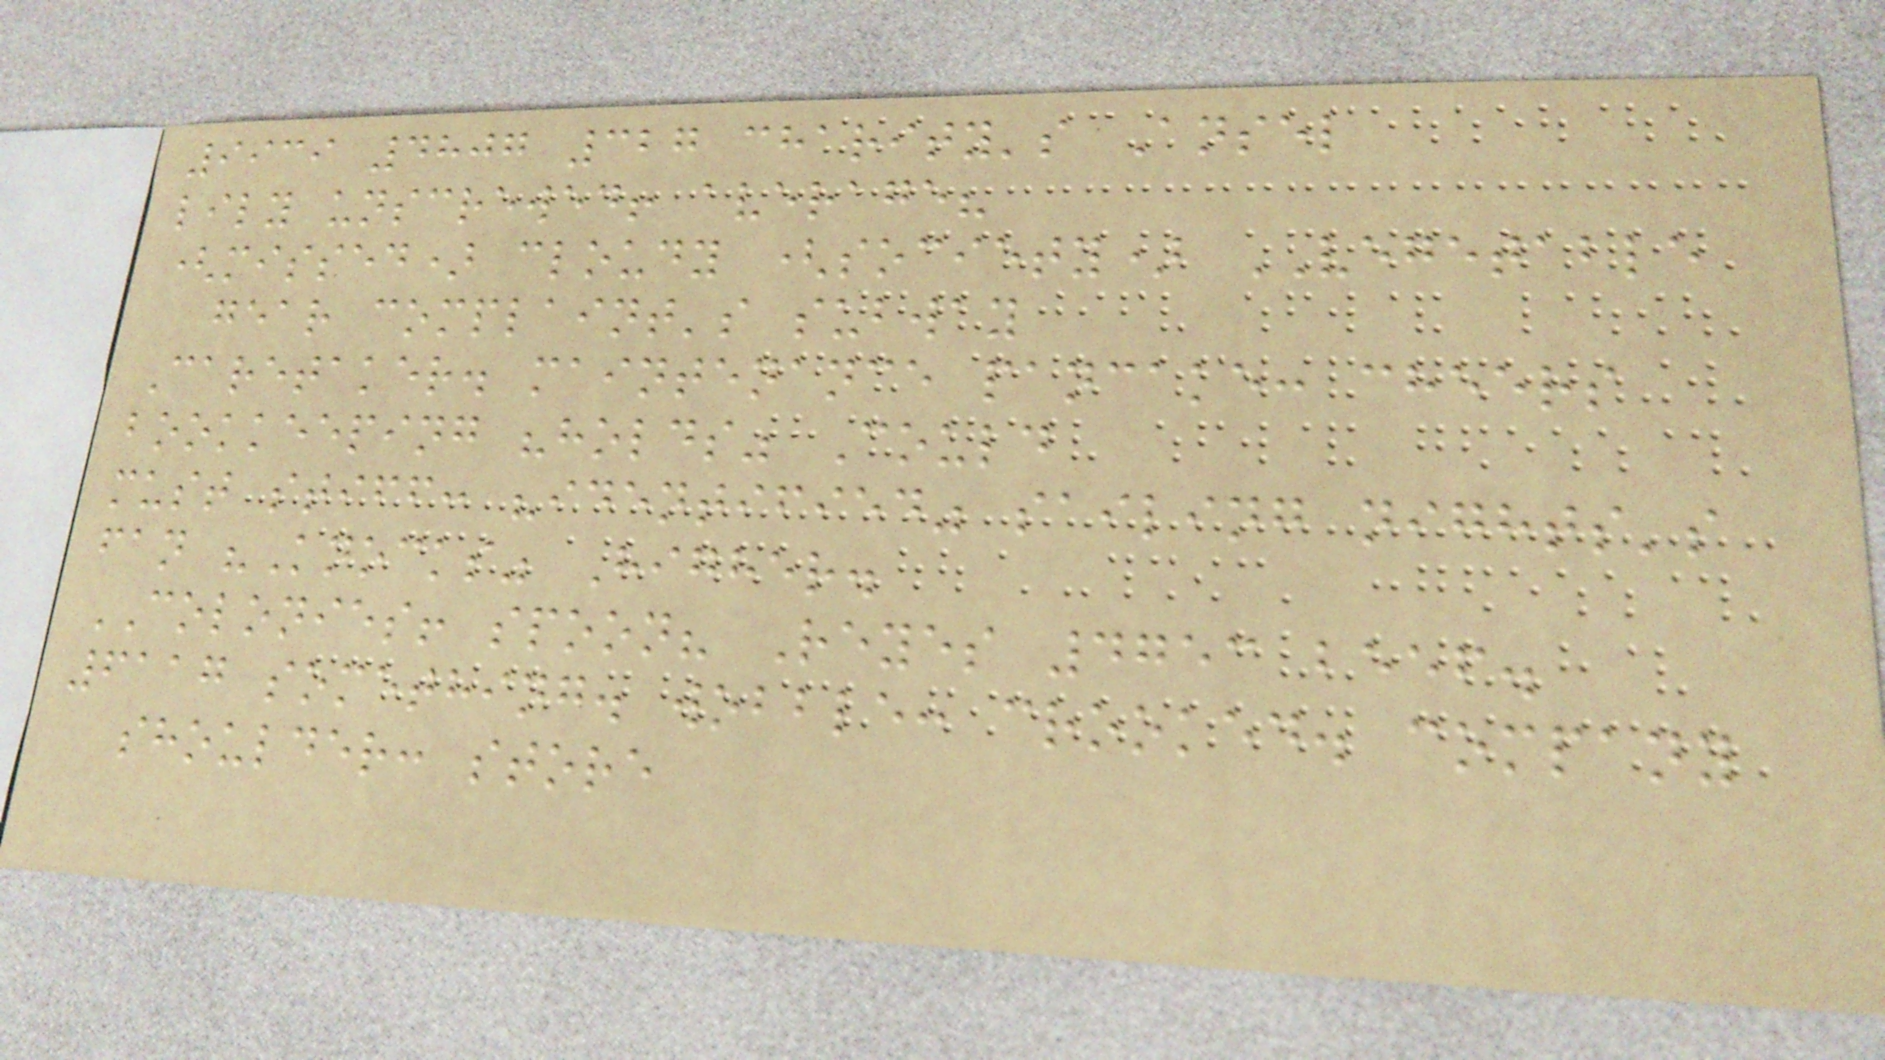9939 4807 327 charity's Ansel
lily unscrewed! average?
(missed) cloudy (society) VEGETABLE
gear complaint's subway
Caretaker. maintenance pancake: cheers
bookkeeping "holds" Could
must stiff: "identified" sailing nights's
fan "Knocks" Higher.
COLONIES! spoon? Reyes 4753 beef.
6117 something. wobble: crooked. company
shoulder: store
